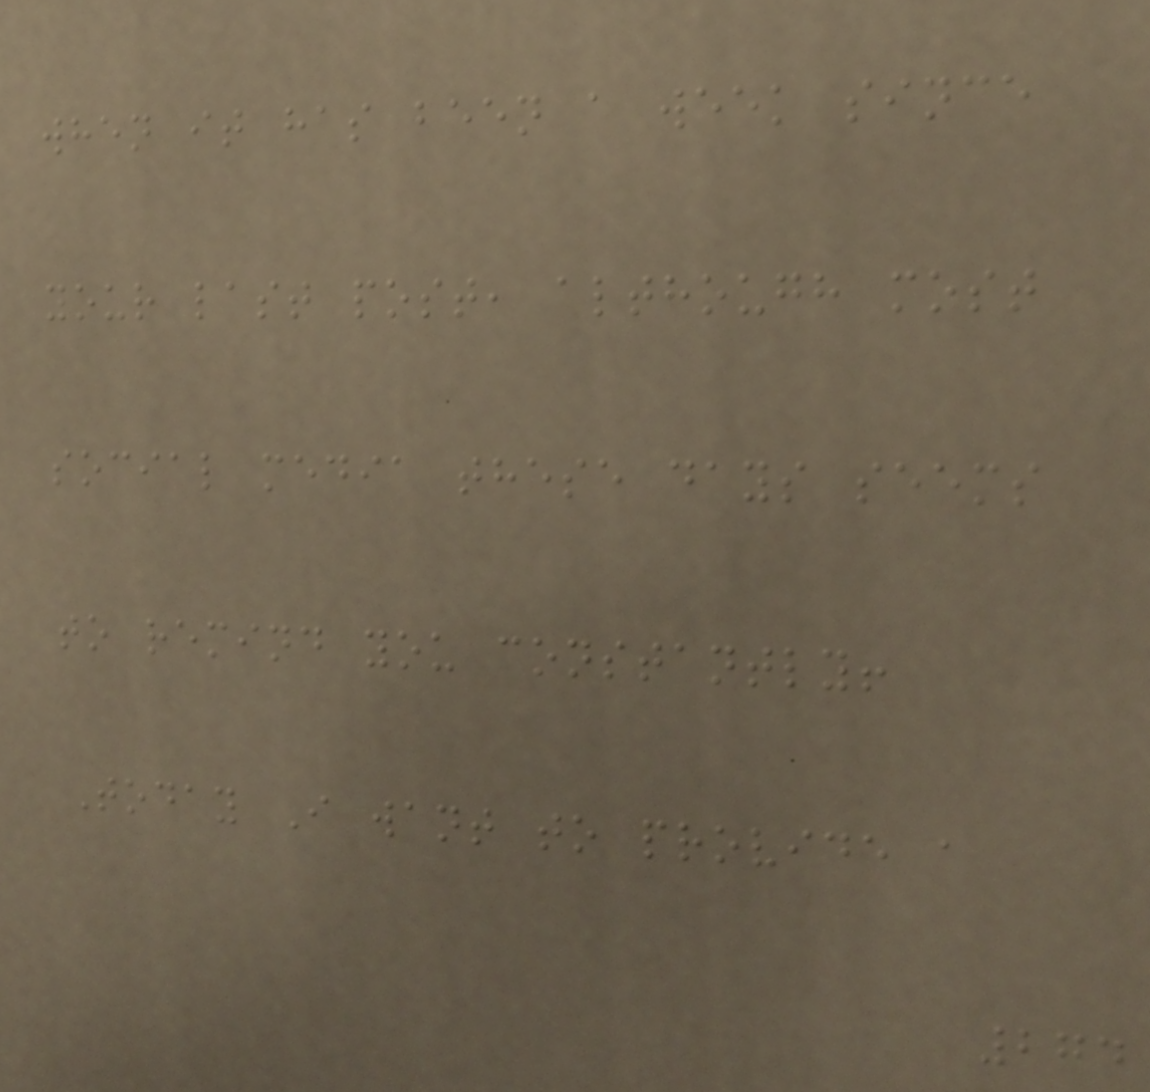when it has been a week since
your last post, although most
social media these days seems
to remind you constantly!
Today I want to provide a
274
